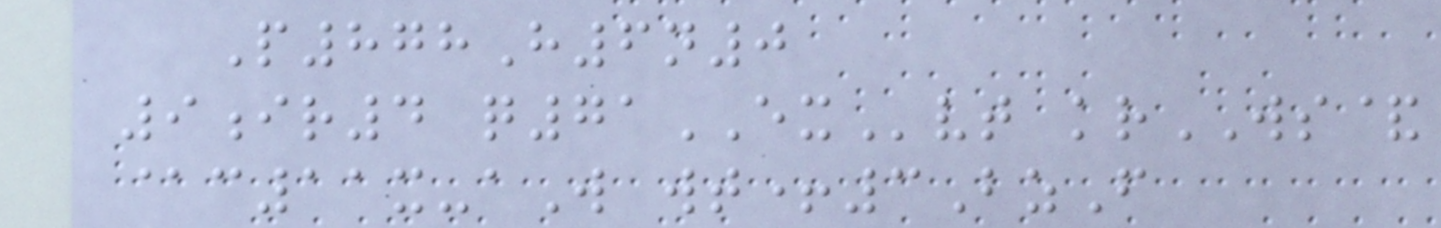P878H6n0
9ir4 q71EXvt krWS&
@c11x-aW wt+3BzF
